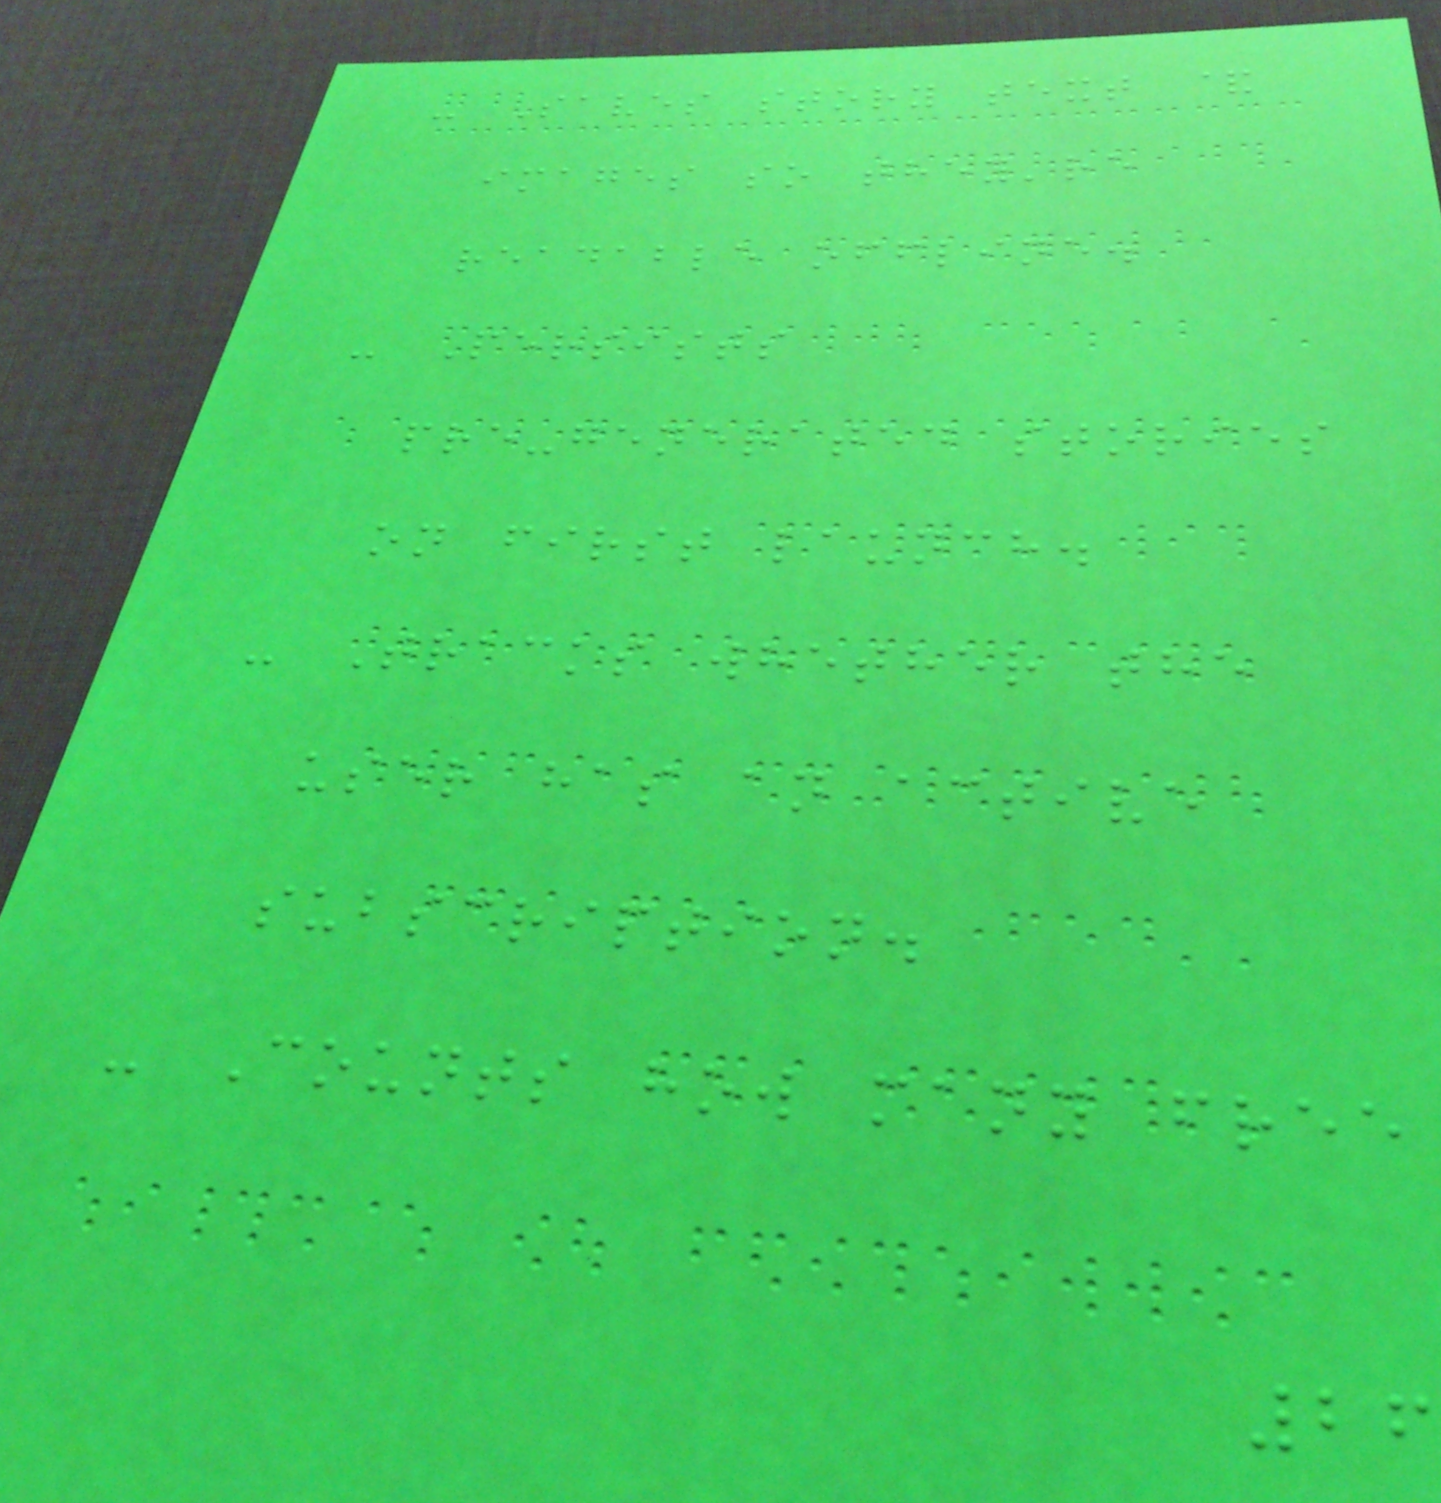- Saves story text &
images so they're
readable offline.
- Persists
pre-generated stories
on first launch.
- Tracks whether the
user has an active
subscription.
- Counts how many free
26
